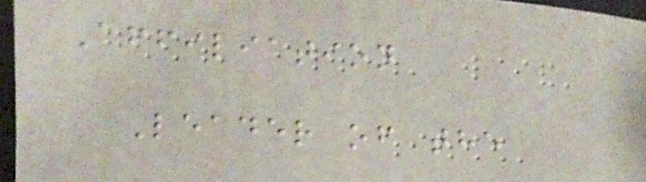Affiliation
Leader of the
